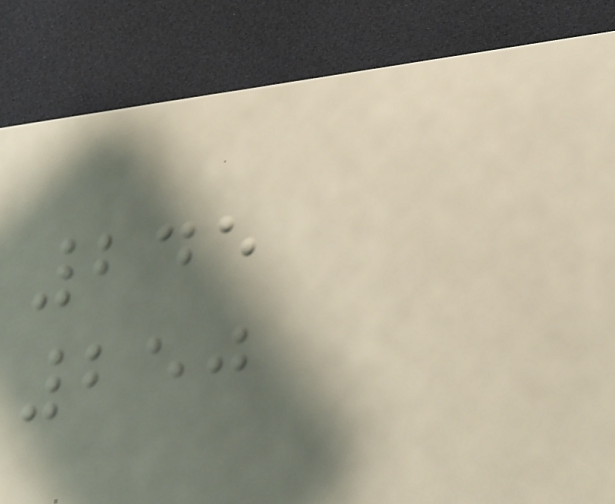245
250
